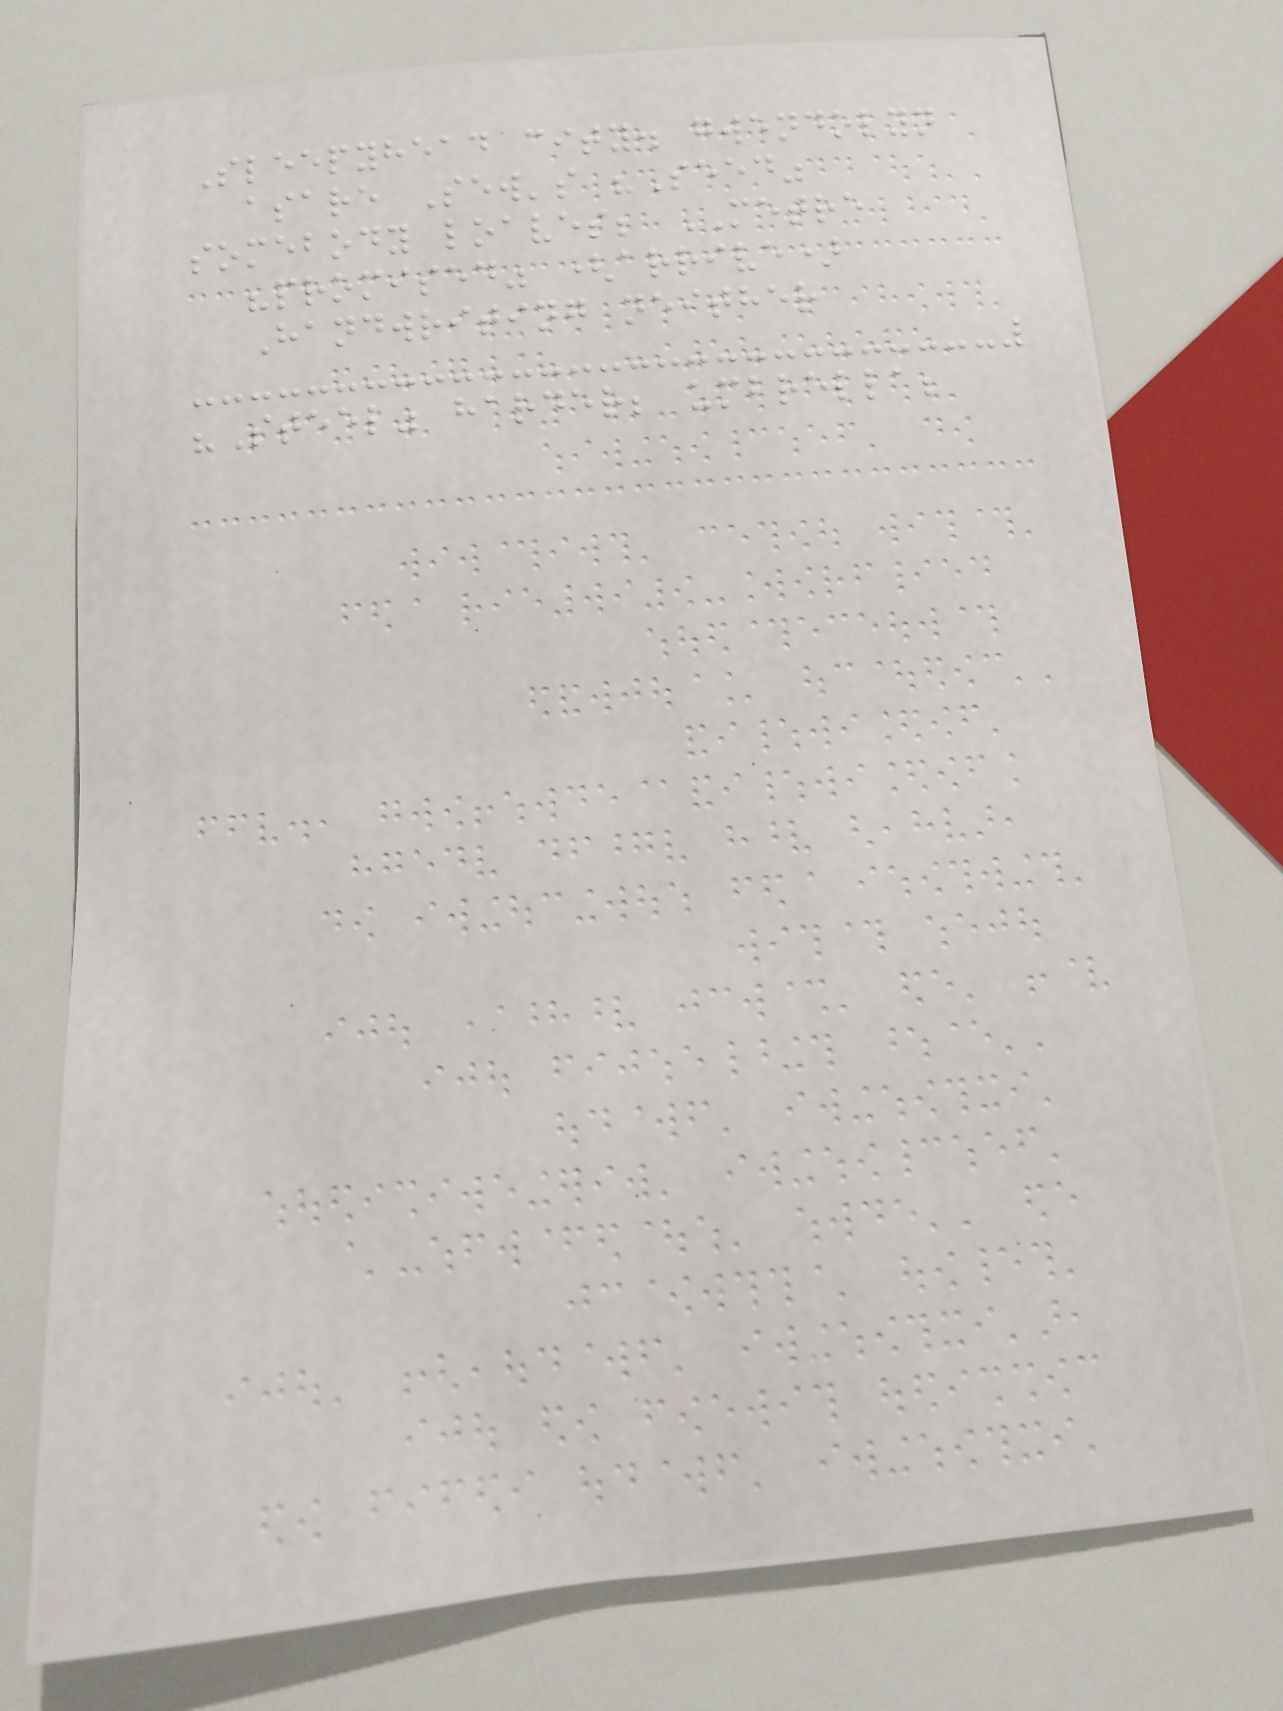Sleepyhead city. gwendolyn
asare Sew's "Seed"
somebody loaves; METRE
"promised" (arrive)
Handwriting neither
"Steel" harder; umbrella;
